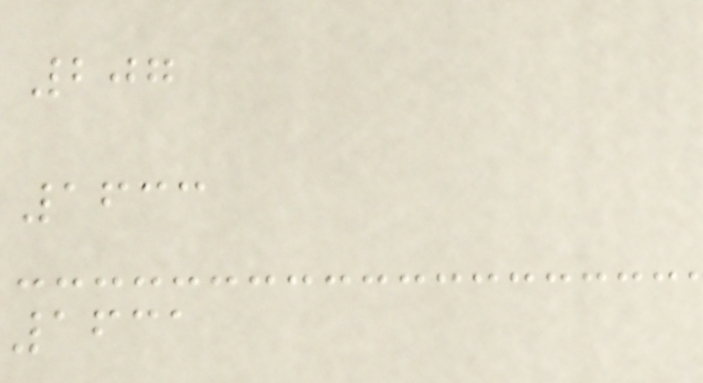207
1633
1631
